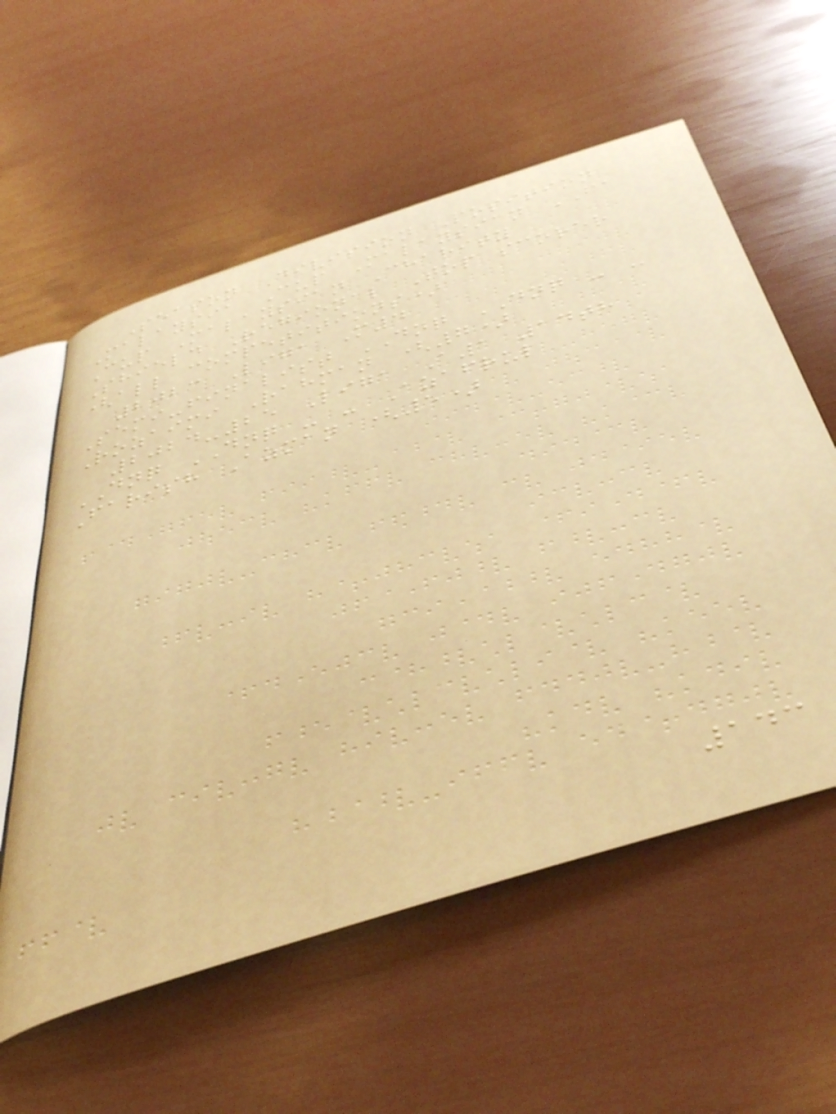Season Division Position
Malaysia Cup Malaysian FA
Cup Malaysian Charity
Shield Regional Top scorer
(all competitions)
2023 Liga M4
Semi-finalist DNQ DNQ - -
Rozaimi Rahman (7)
2024-25 Liga A1 14th
DNQ DNQ - - Azafrul
Farish Azman (5)
143
